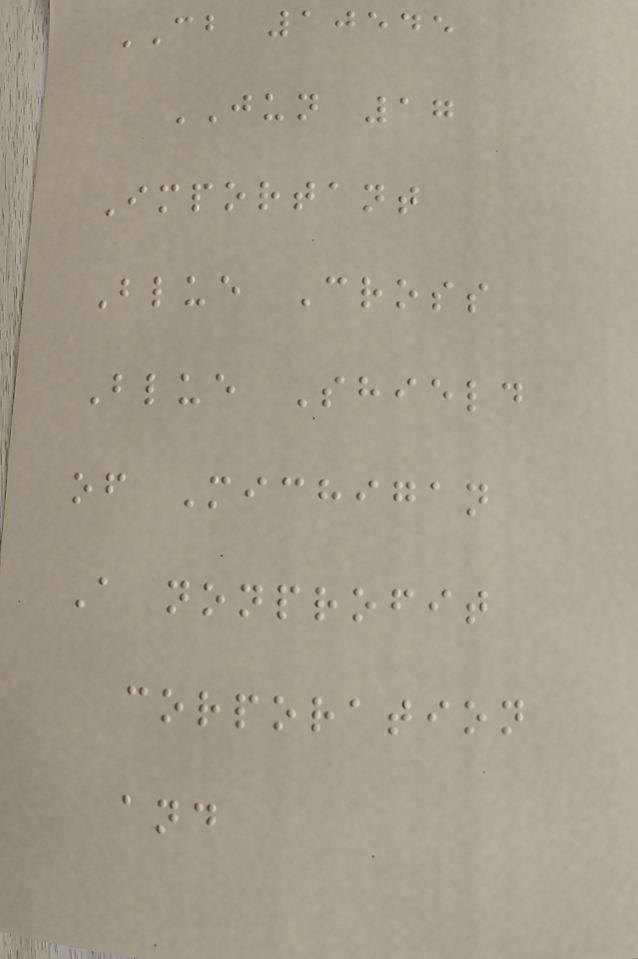CB 10545
JUN 17
Important
Blue Cross
Blue Shield
of Michigan
A nonprofit
corporation
and
